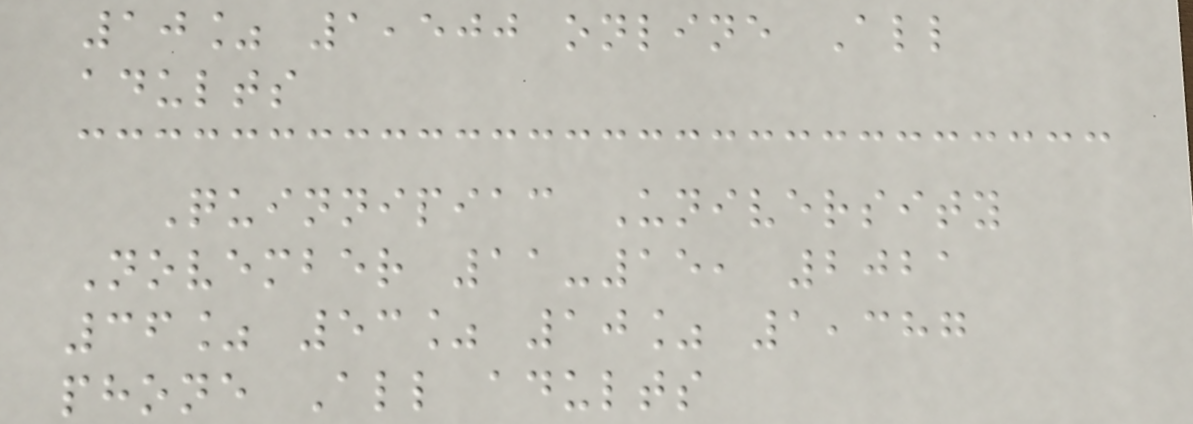10% 1,500 online All
adults
Quinnipiac University
November 11-15, 2021
36% 53% 10% 1,387
phone All adults
